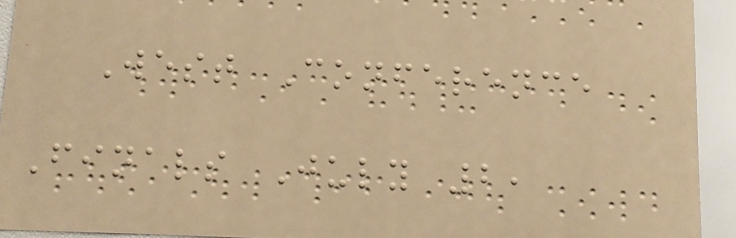West Conference
Finals July 2,
